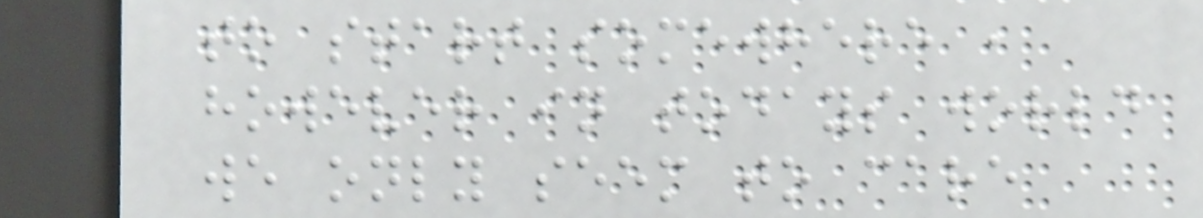to start somewhere ,
however in todays world
we only seem to care
